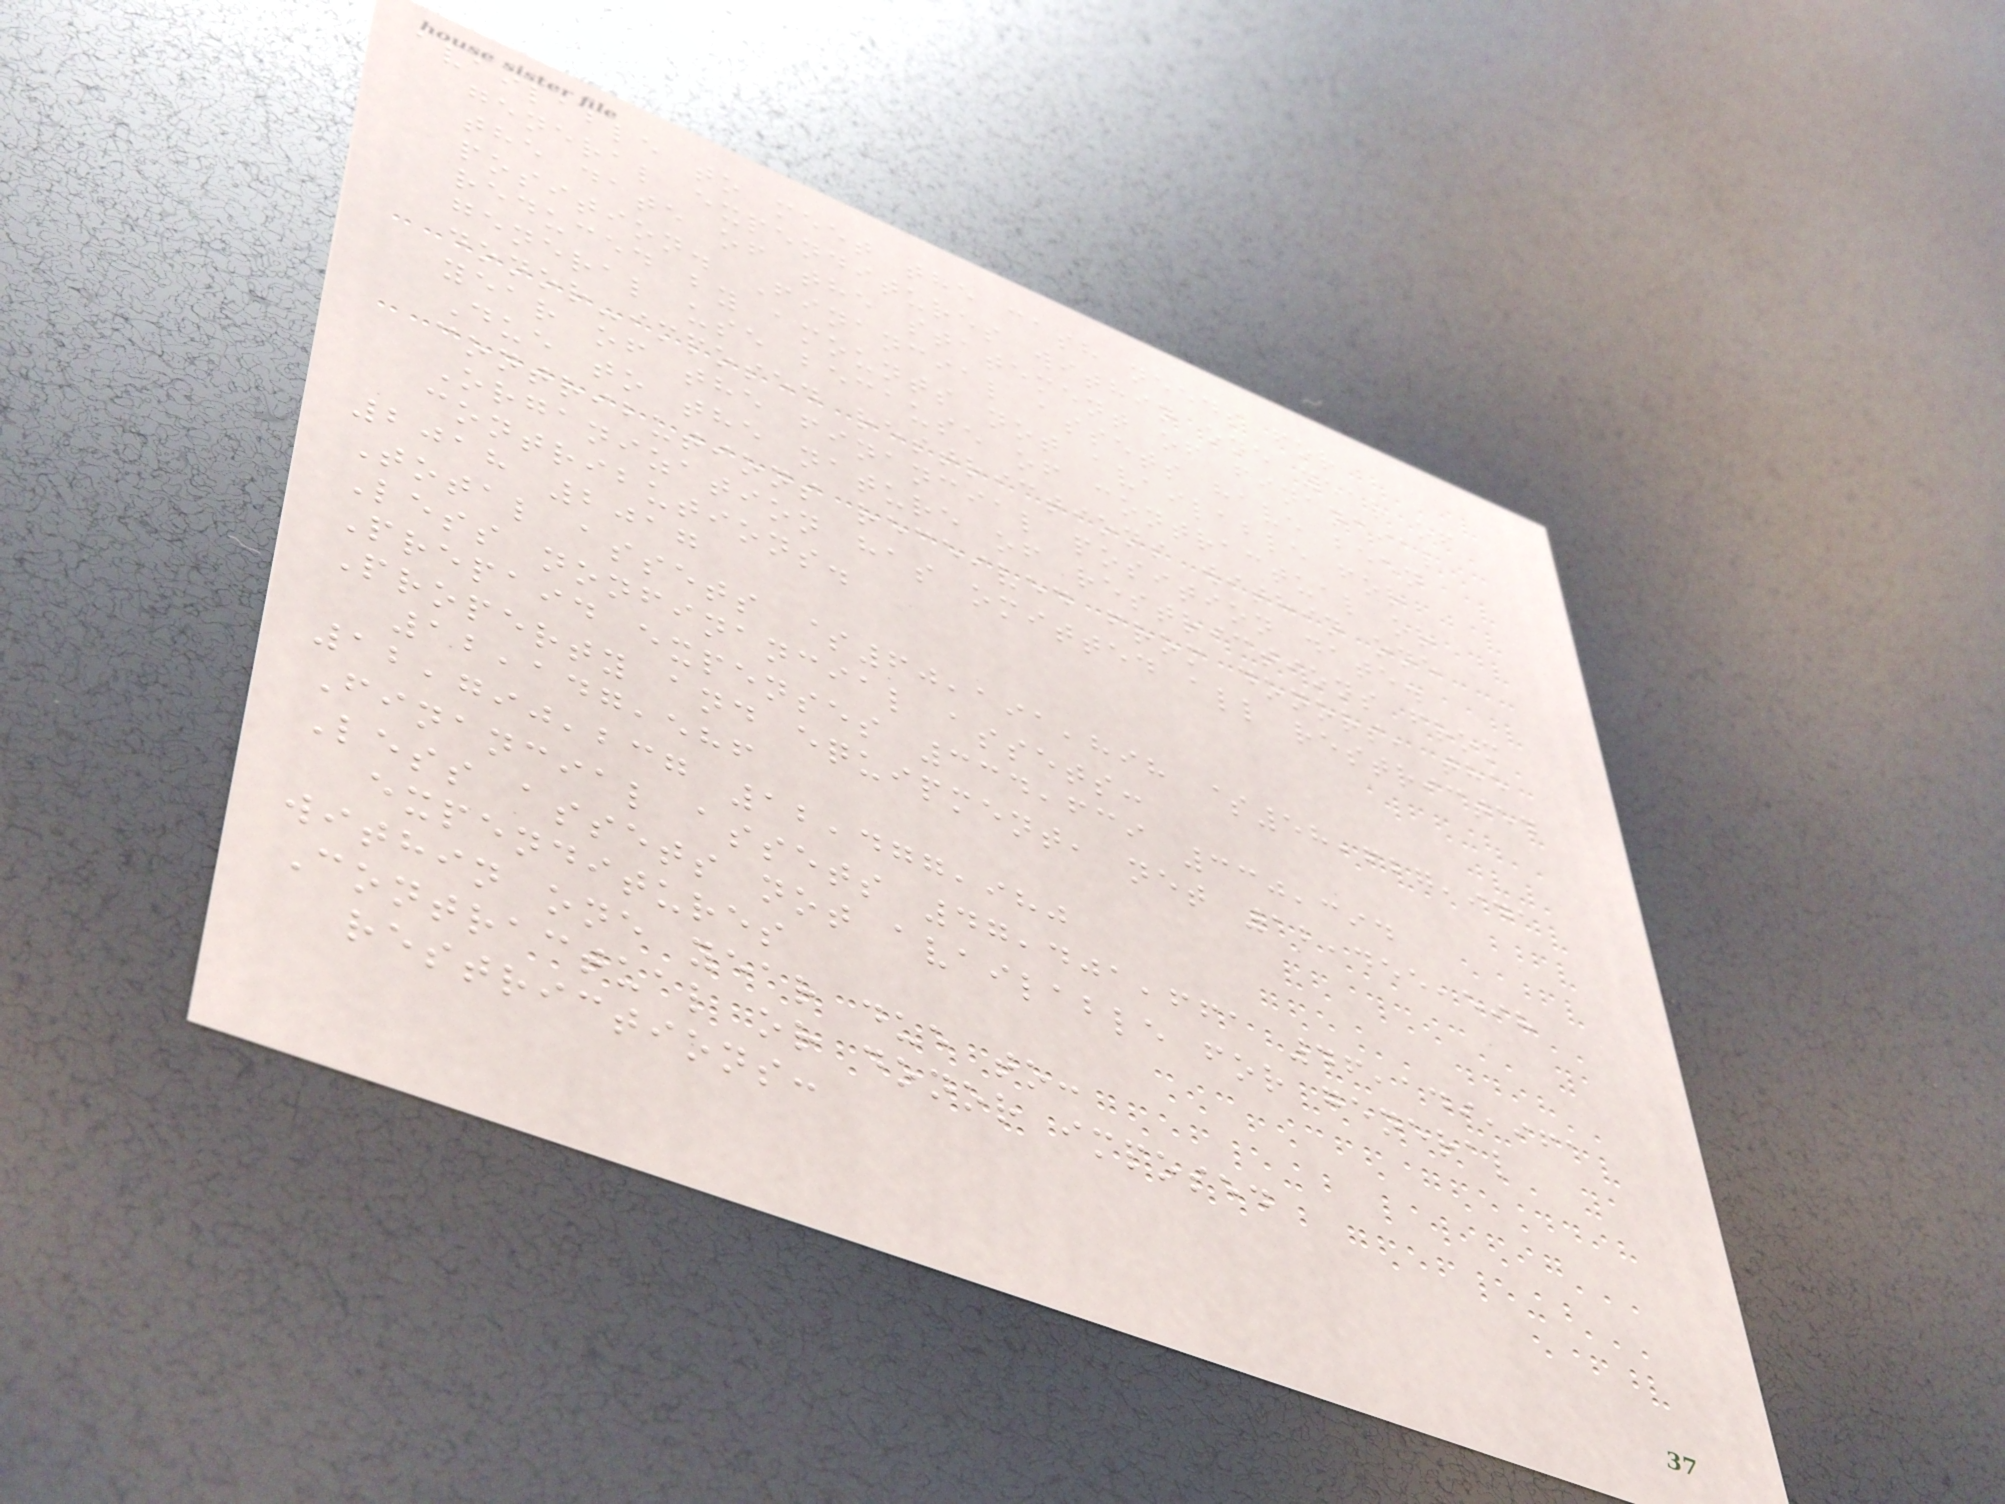available to meet the cash needs for
general expenditures within one year of
the date of the statement of financial
position. Financial assets have been
reduced by amounts not available for
general use because of contractual or
donor-imposed restrictions within one
year of the financial position date.
Due to the nature of restrictions from
contributions received from donors, the
Organization has omitted all restricted
contributions.
2018 2017
Total assets $60,191,898 $58,627,941
Less nonfinancial assets:
Prepaid expenses 334,639 330,394
Property and equipment, net 12,455,598
12,147,586
12,790,237 12,477,980
Financial assets 47,401,661 46,149,961
Less assets not available for general
expenditures
within one year due to:
Contractual or donor imposed
restrictions:
